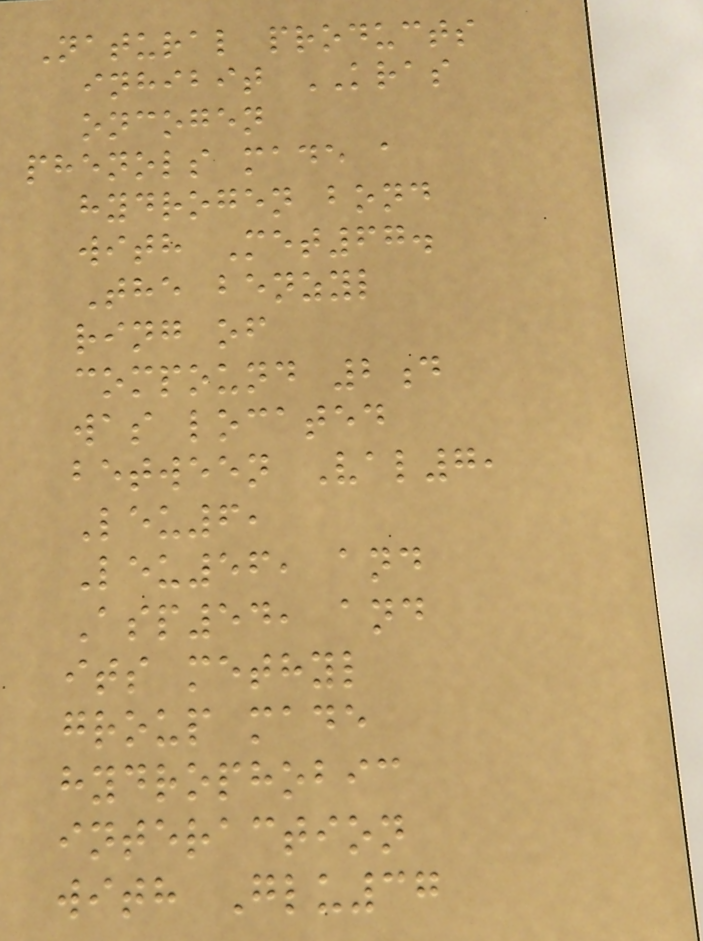Natural products
inhibit KRAS
oncogen
phenols made a
hydrogen bond
with Met67.
The benzyl
ring of
compound 2d
was located
between Val7,
Leu6,
Leu56, and
Asp54, and
its methyl
group made
hydrophobic
interaction
with Glu37
